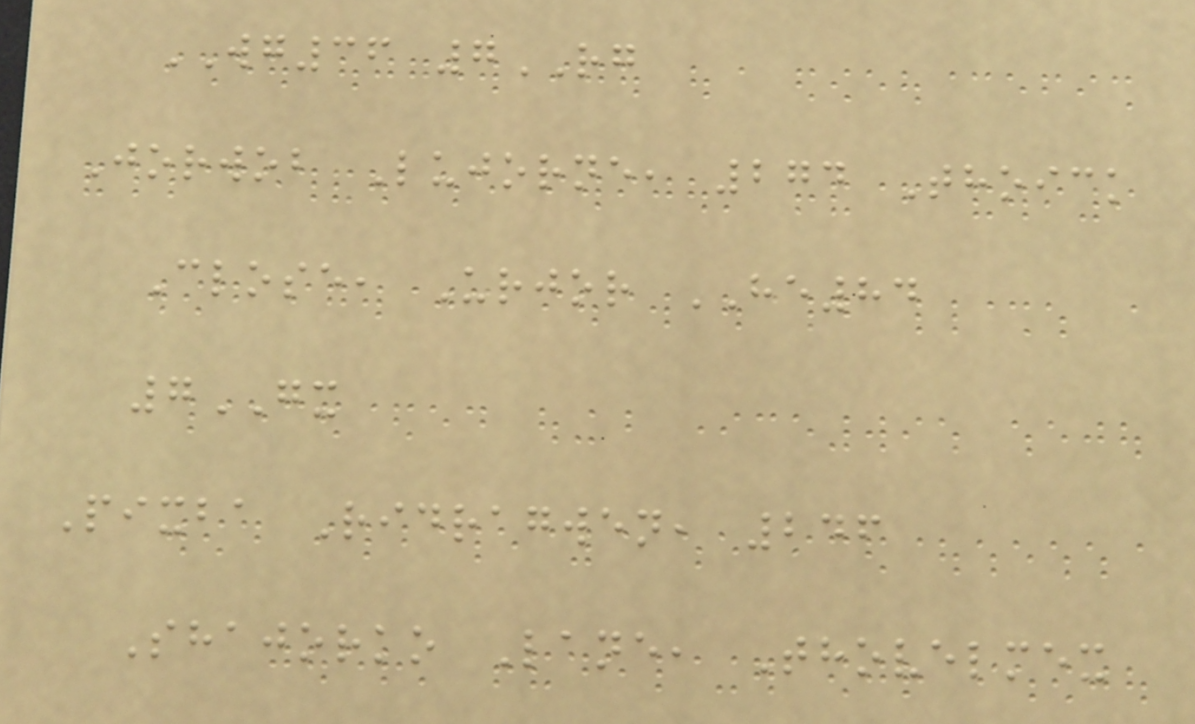WG36 7RG
Jorwob Lujorne, 274 Thoick
Close, Urjor HE84
7GX
Pixba Ridragwen, 246
Shajorko Lane, Thovelmex
